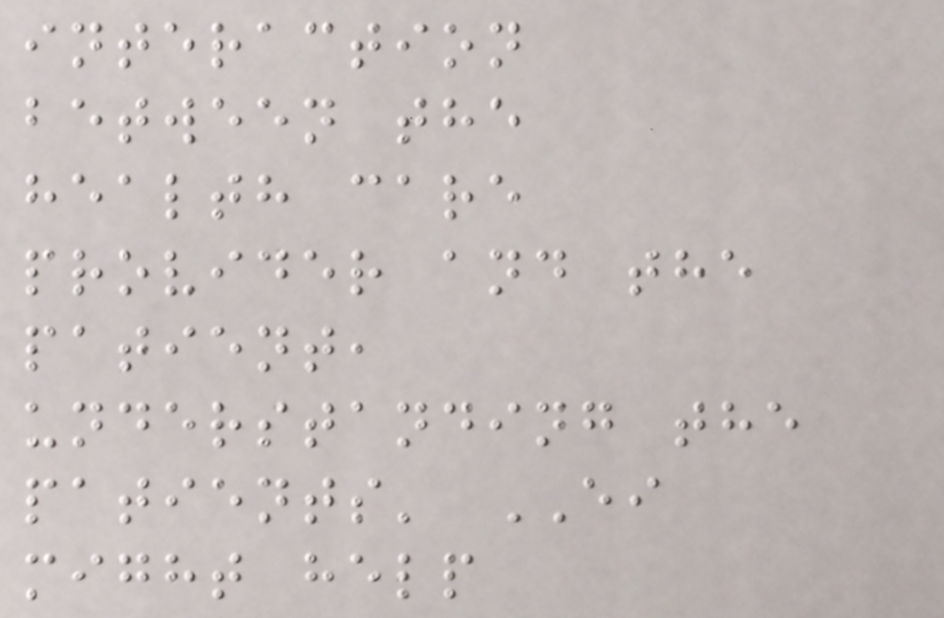interaction
between the
health care
provider and the
patient,
understanding the
patients' EI
might help
